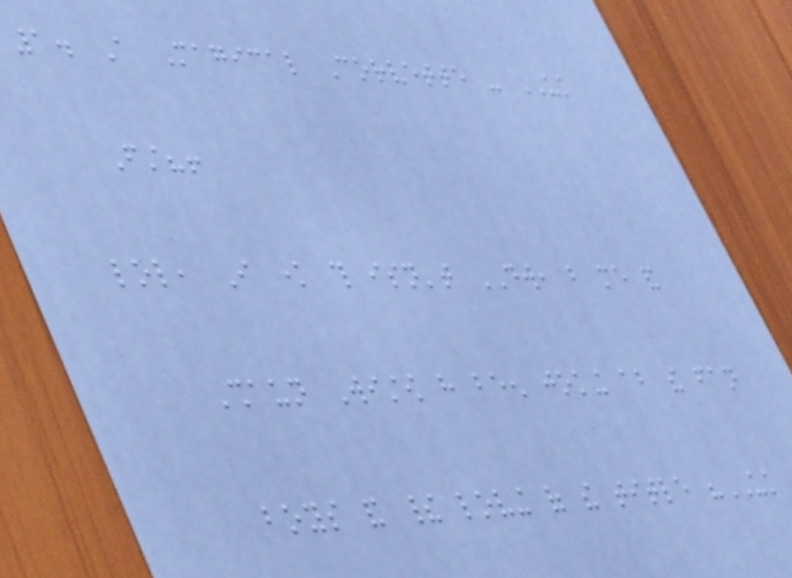1. A Magical Corvette - UK
First?!
lol, I know this isn't DW, but me and
Shaun Wistow have been joking about the fan
boys and their loving of the title "UK
